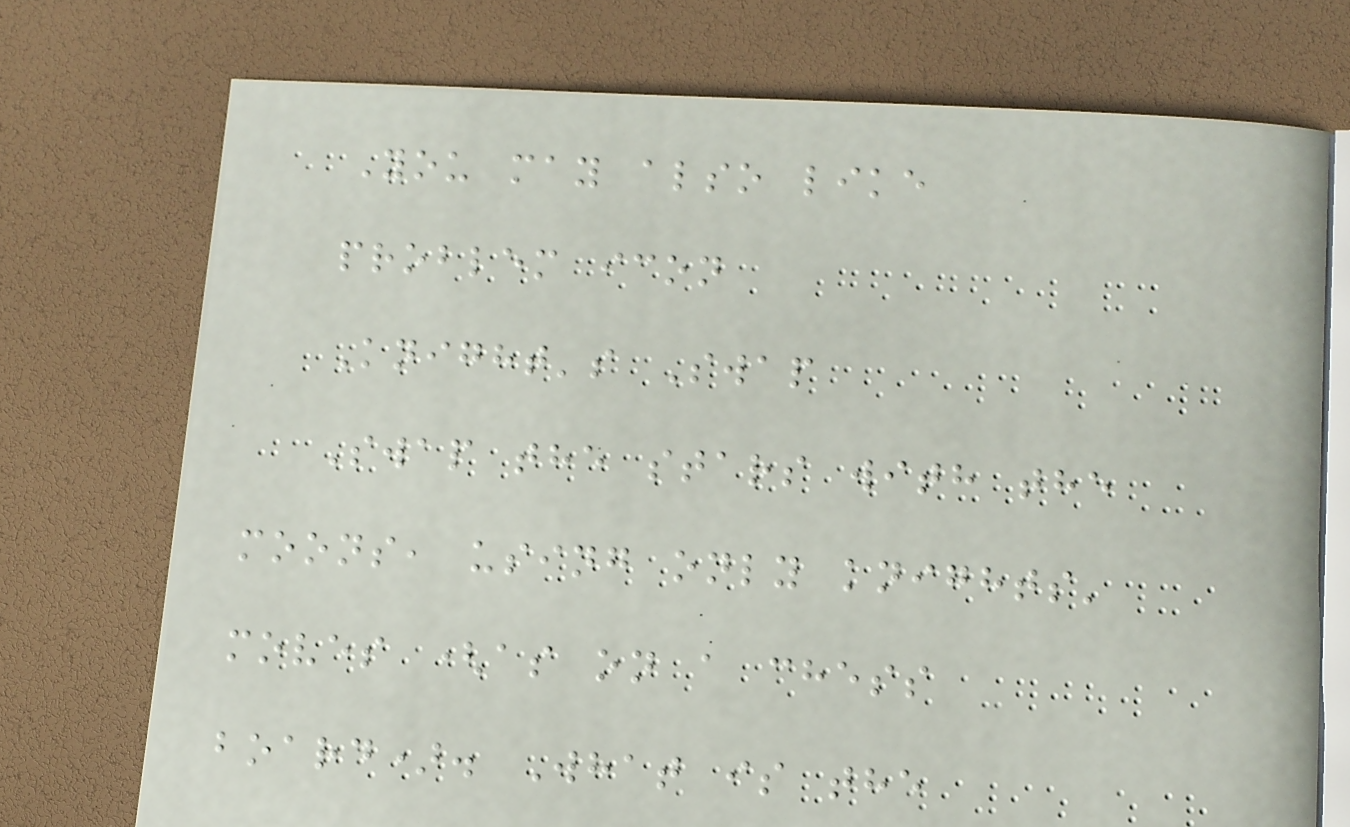You may also like
problem icon
Knight's Swap
Swap the stars with the
moons, using only knights'
moves (as on a chess
board). What is the
